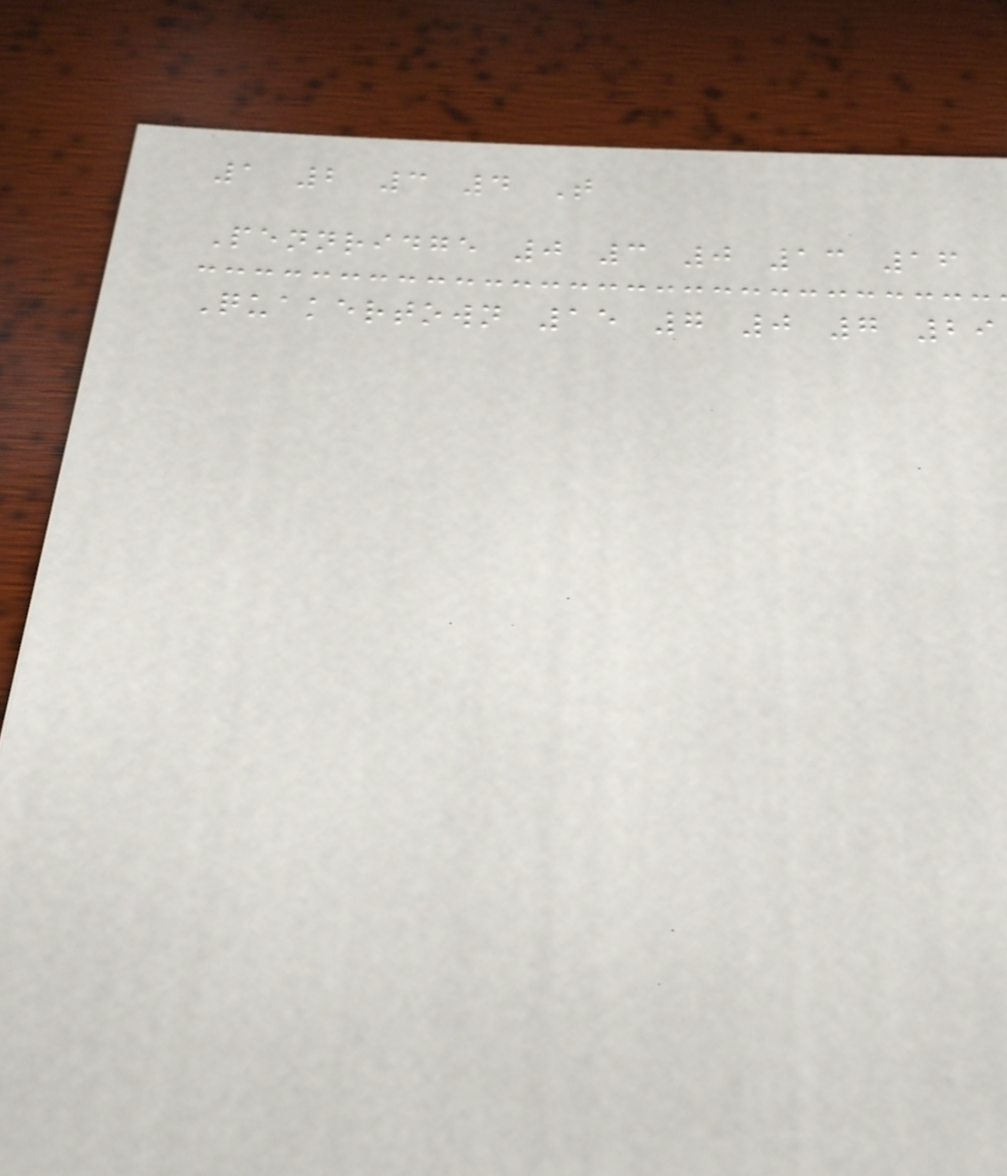1 2 3 4 T
Pennridge 0 3 0 13 16
Quakertown 15 7 0 7 29
